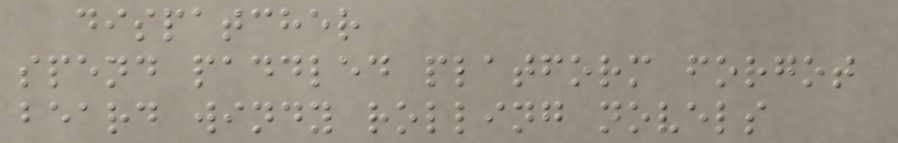dispatcher
spend paddled platform forgot
beard windy rolling novels
